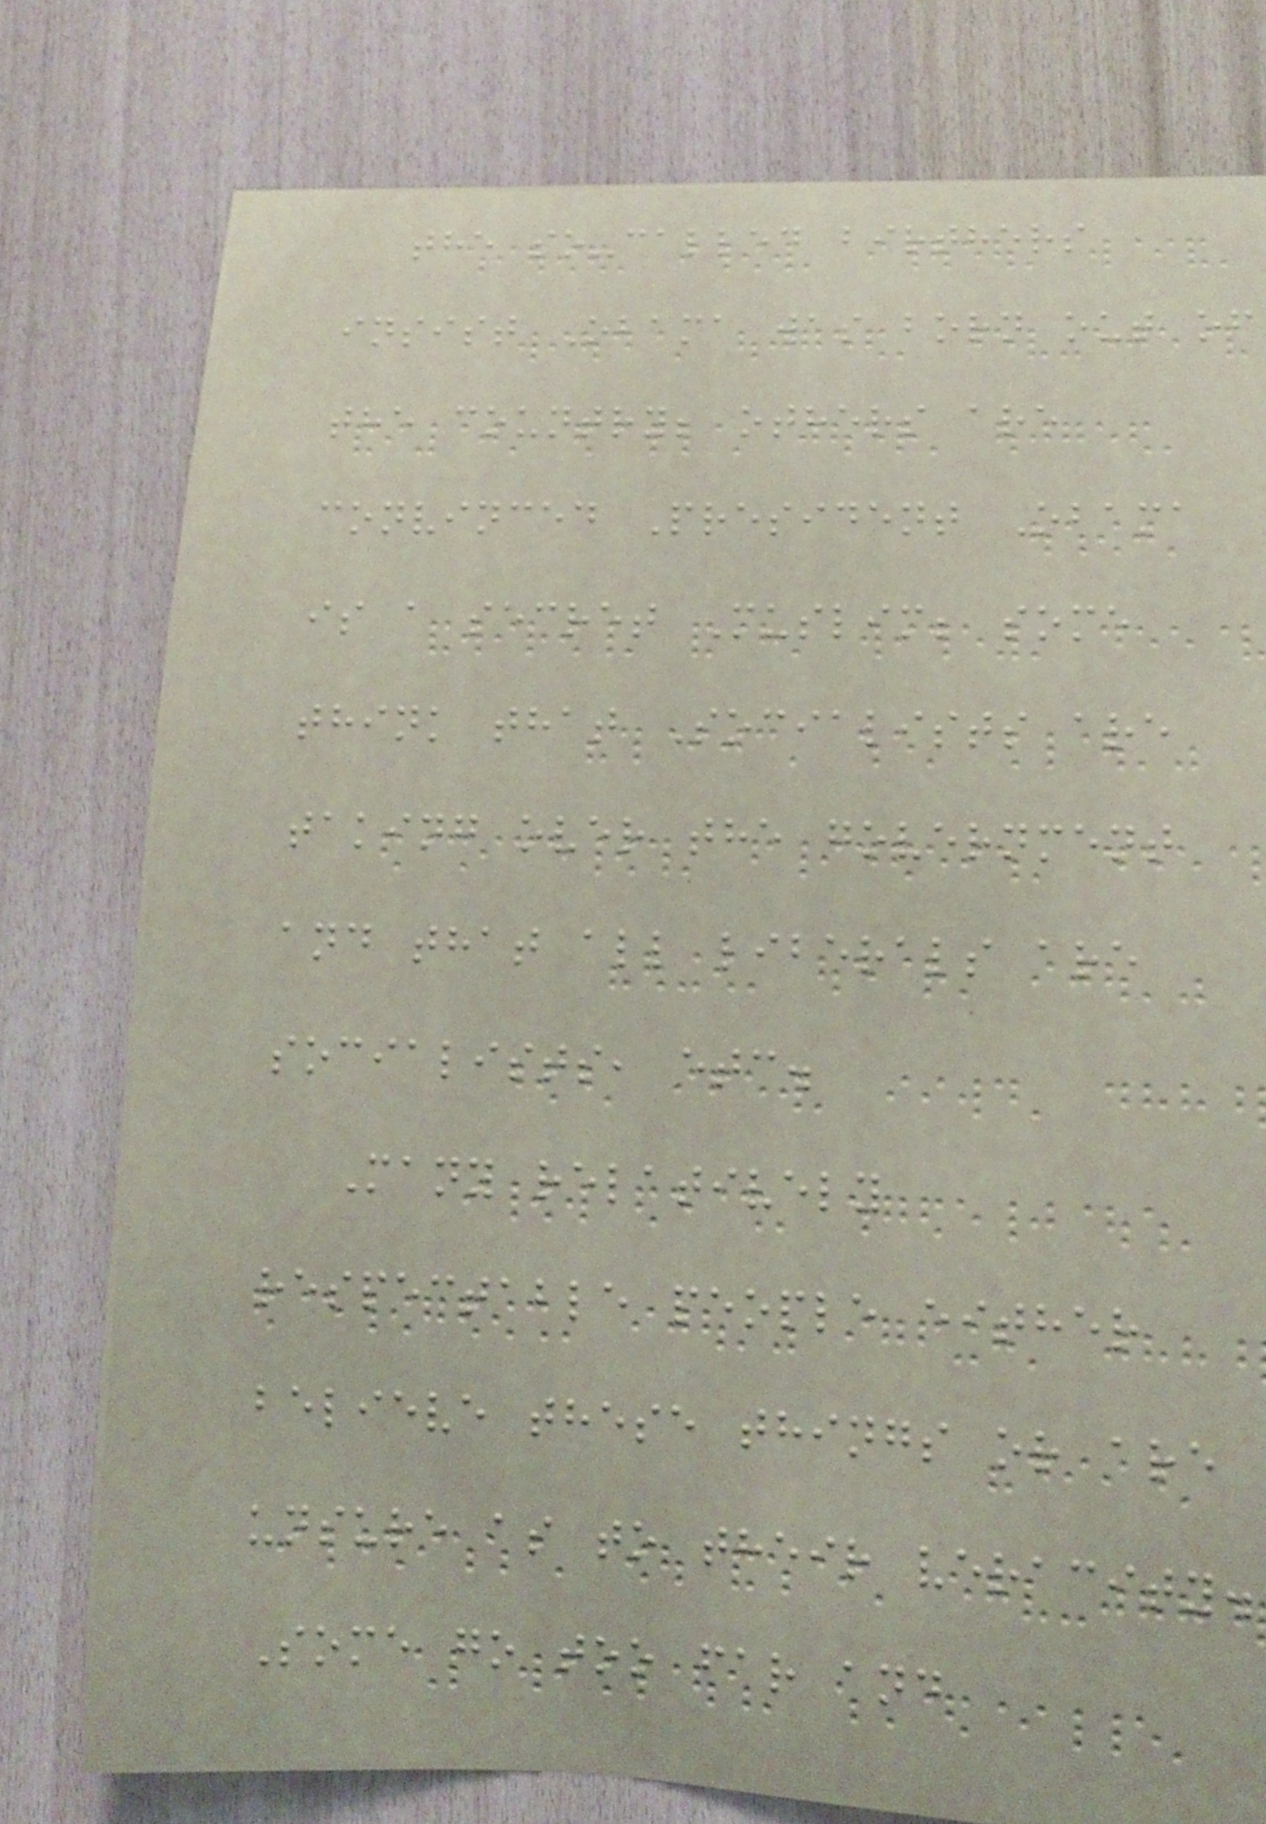the so-called birthers
insist Obama was born out of
the country; others are
convinced President Obama
is a secret Muslim; some
think that Socialists are
taking over the government
and that all liberals are
socialists, etc.
Many relatively
respectable people either
believe these things or are
unsure as to their veracity.
Some go too far and
